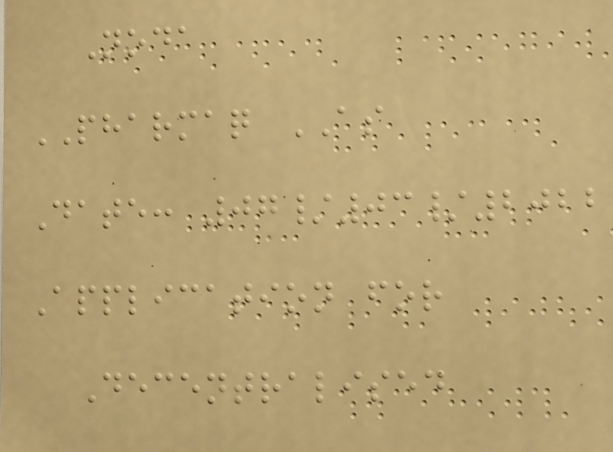Noda
PHARMAQ AS
Date: 07/03/2022
Application for
Decentralised
